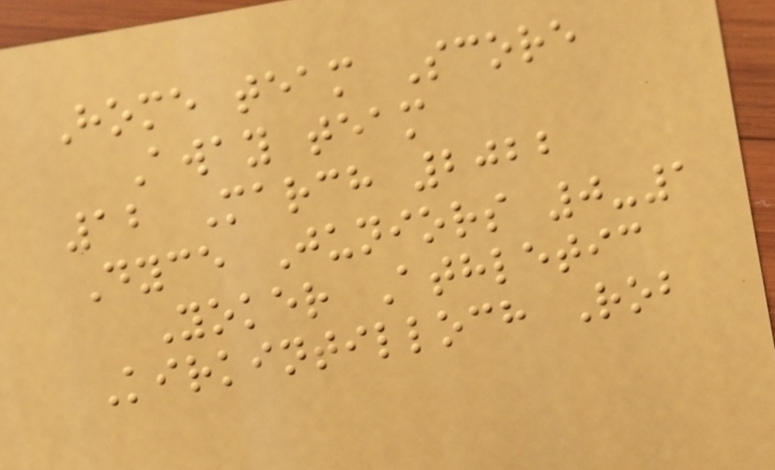Home team Score
Away team
12 March 2022
Dyce Juniors 0-1
Yoker Athletic
Kirkintilloch Rob
